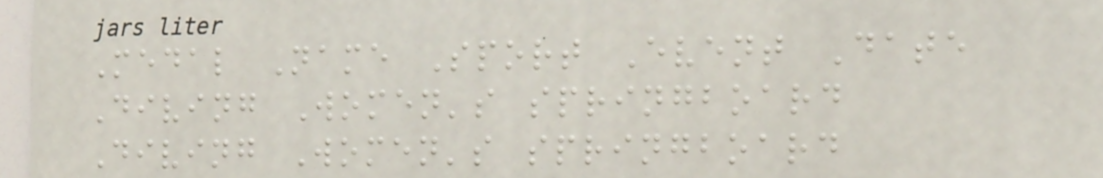Medal Name Sport Event Date
Diving Women's springboard
Diving Women's springboard
